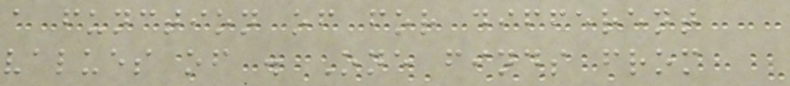a function of for different
values of . One finds from
